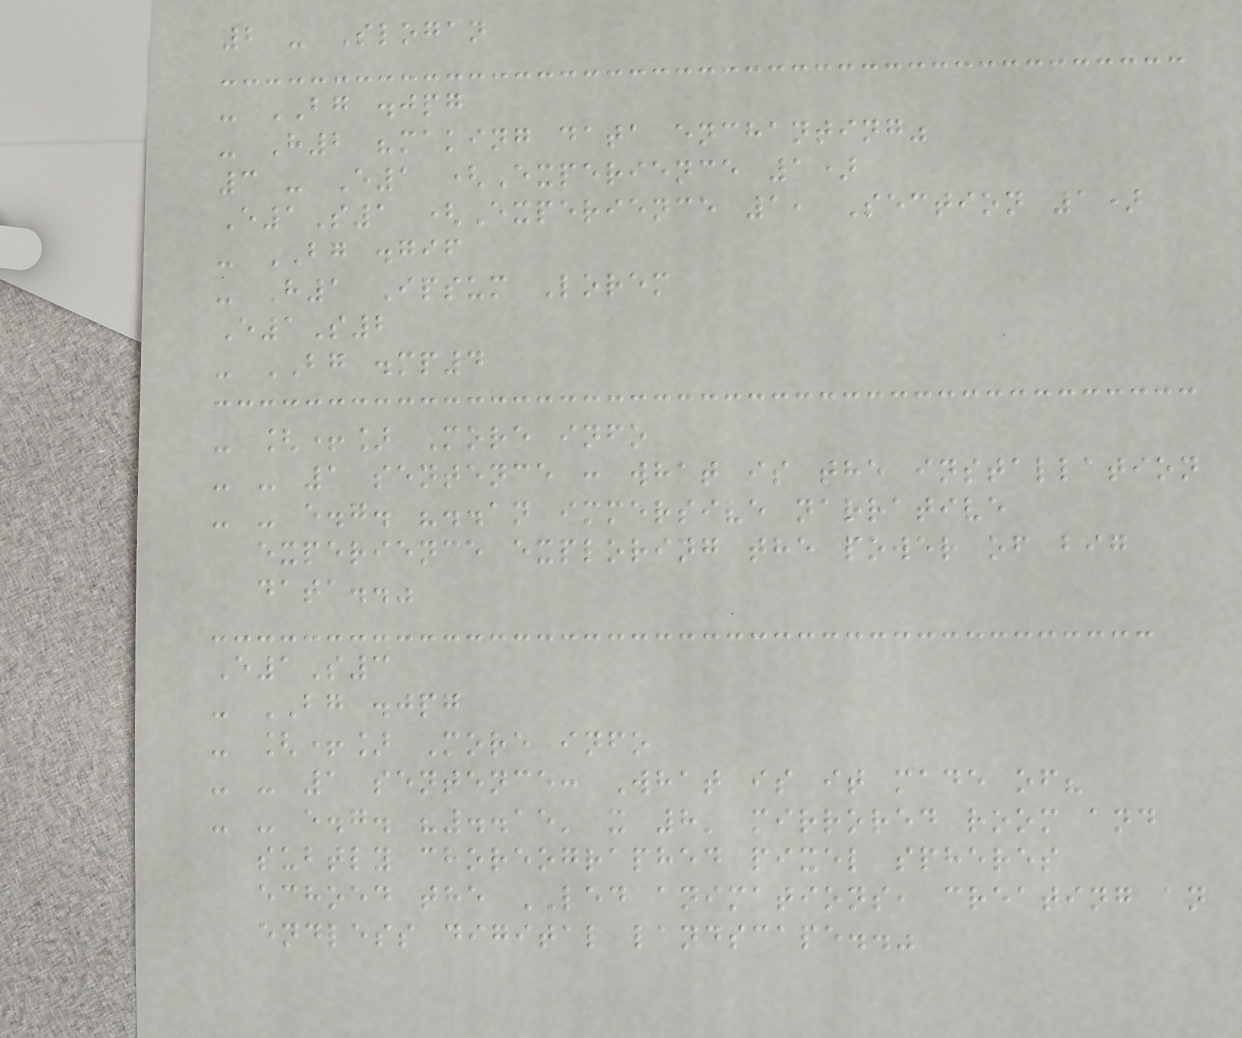2 - Slogan
- BG .jpg
- H2 "making data enchanting"
3 - E1 (Experience 1)
E1S1 (Experience 1, Section 1)
- BG .gif
- H1 Ipsum Lorem
E1S2
- BG .mp4
- [+] More info
- - 1 sentence : what is the installation
- - e.g. "..an immersive narrative
experience exploring the power of big
data.."
E1S3
- BG .jpg
- [+] More info
- - 1 sentence: What is it made of?
- - e.g. "..15' x 8' mirrored room and
subtly choreographed pixel spheres
echoed the LED animations, creating an
endless digital landscape.."
